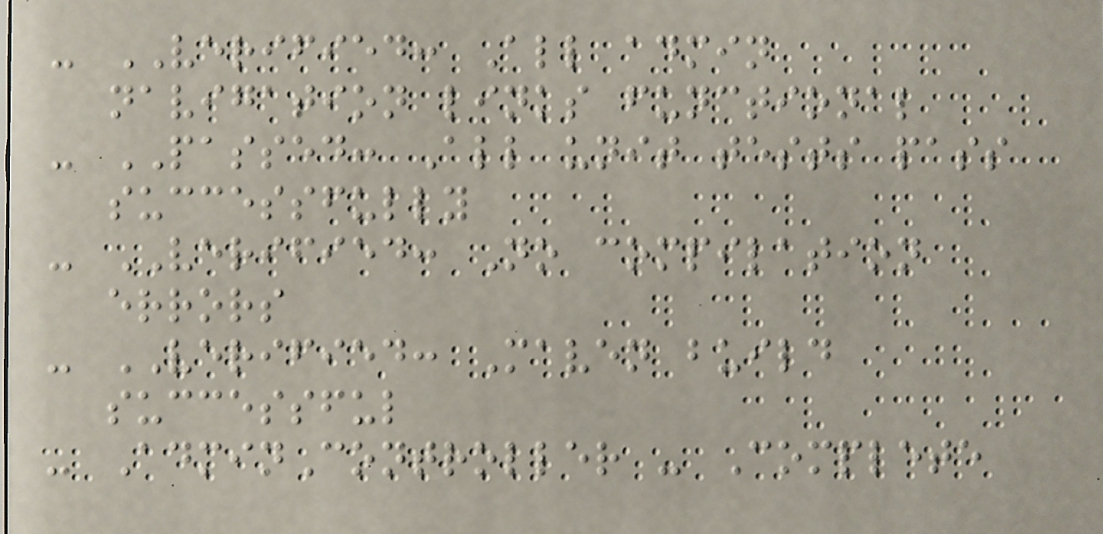- VERIFIED: All admin
navigation links functional
- PASSED: All unit tests pass
successfully
- VERIFIED: No compilation
errors
- VERIFIED: Maven build
successful
- AdminController - Complete
